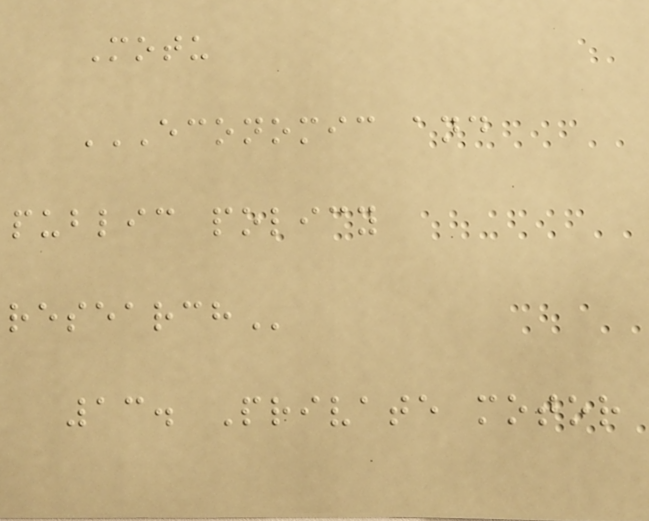Motu
ECONOMIC AND
PUBLIC POLICY
RESEARCH
13. Private motor
